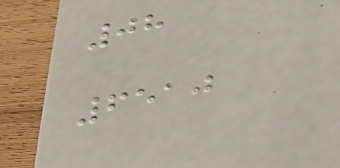08
6510
